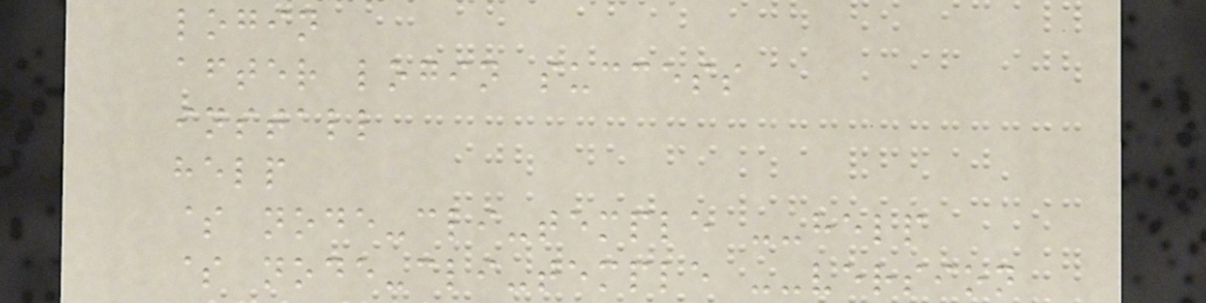login
after login success
install
help
$ node-cli-temple --help
$ node-cli-temple --version
